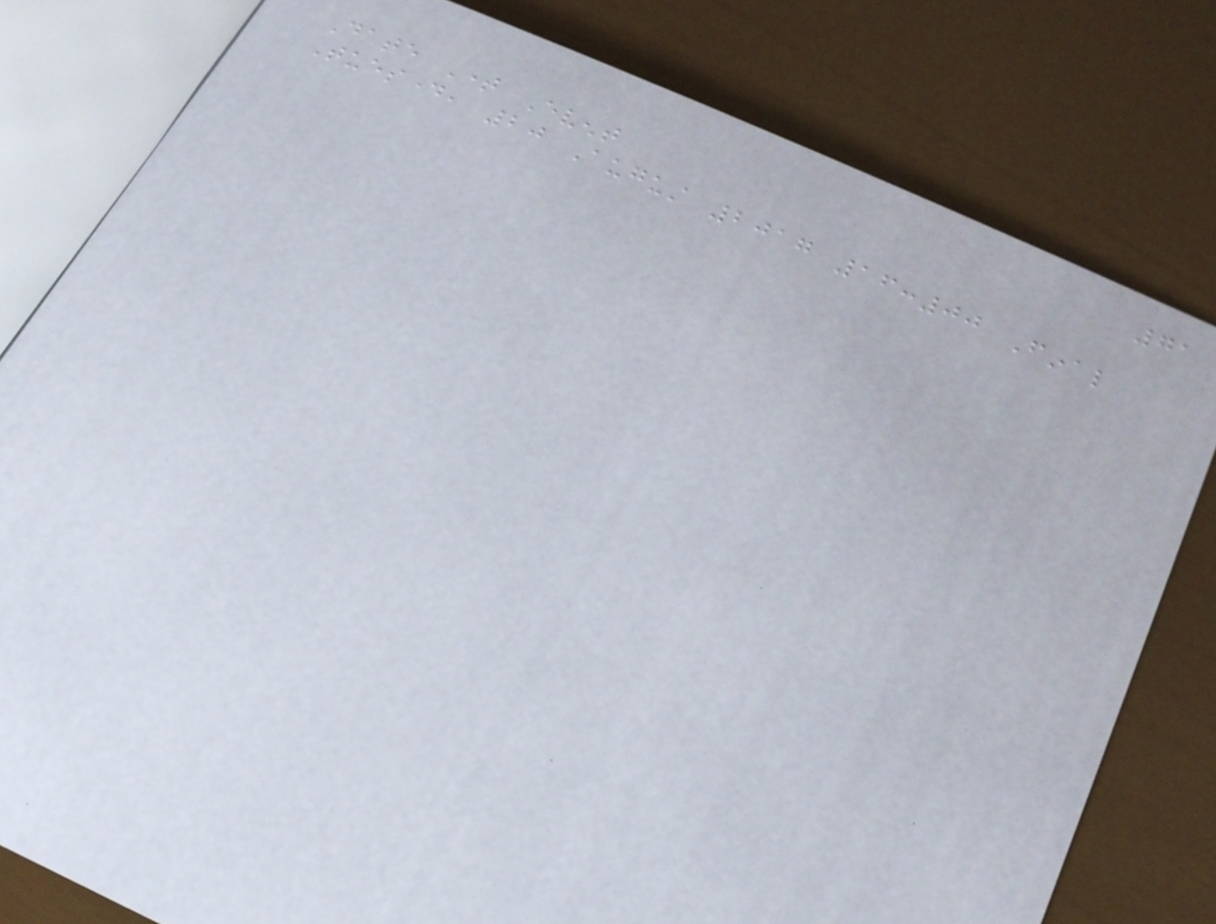71
Date Time Event
Tuesday, 20 August 2017 16:00 Final
